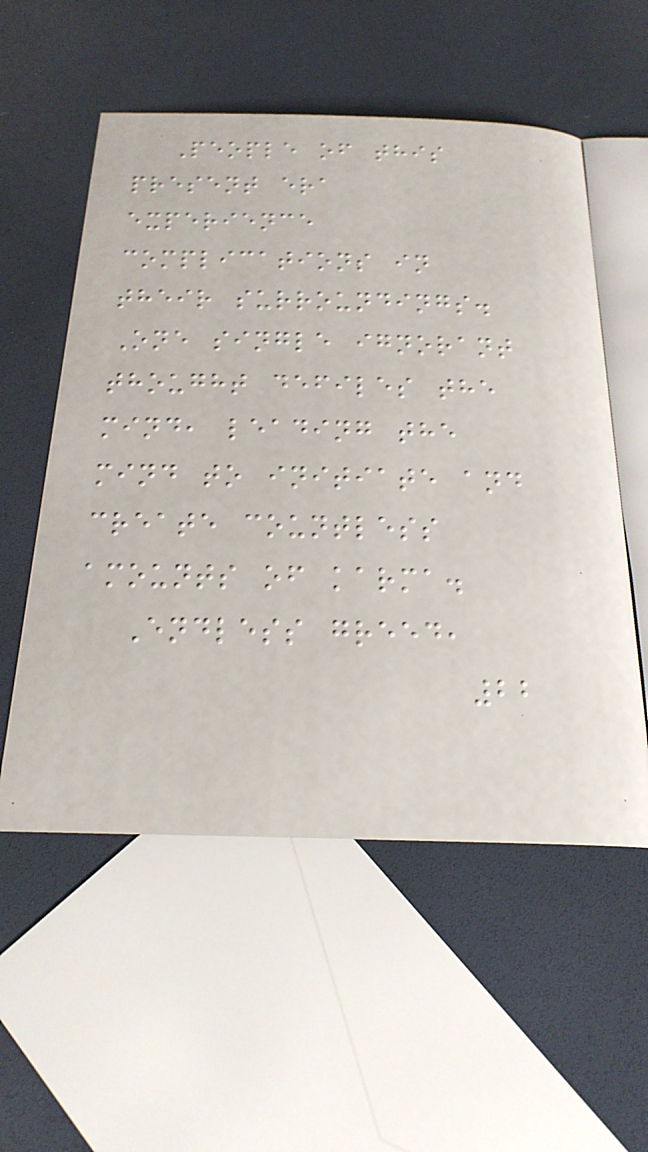People of this
present era
experience
complications in
their surroundings.
One single ignorant
thought defiles the
mind, leading the
mind to initiate and
create countless
amounts of karma.
Endless greed,
22
